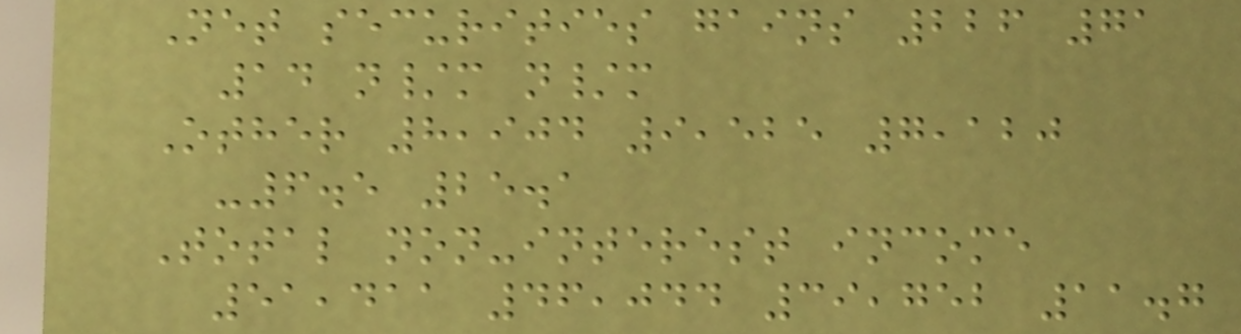Net securities gains 226 71
14 n/m n/m
Other 8,904 9,525 7,120
-6.5 25.1
Total non-interest income
51,411 46,044 39,752 11.7
